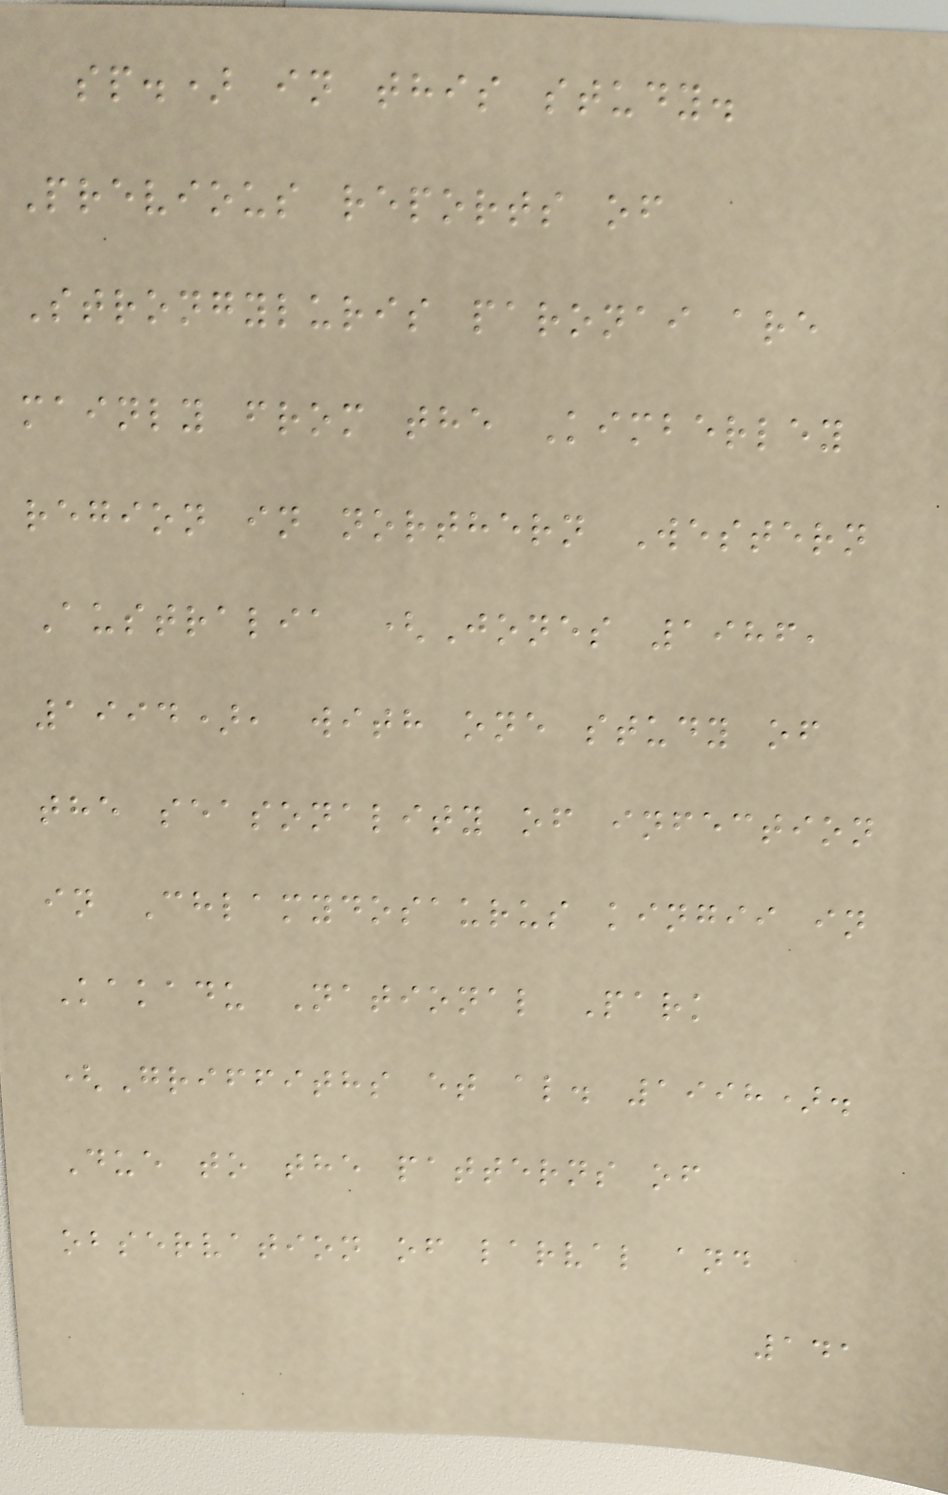sp.) in this study.
Previous reports of
Strongyluris paronai are
mainly from the Kimberley
region in northern Western
Australia (Jones 1986,
1994), with one study of
the seasonality of infection
in Chlamydosaurus kingii in
Kakadu National Park
(Griffiths et al. 1998).
Due to the patterns of
observation of larval and
141
